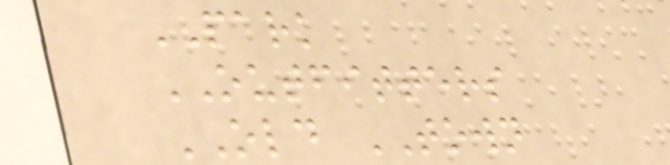PARK
OUTFITTERS
OLD TOWN
